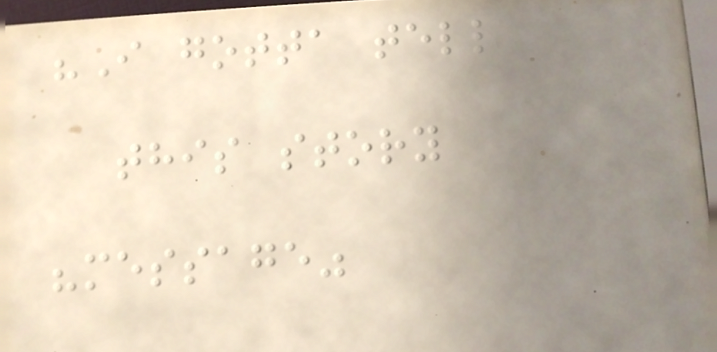"I gotta tell
this story
"message"
